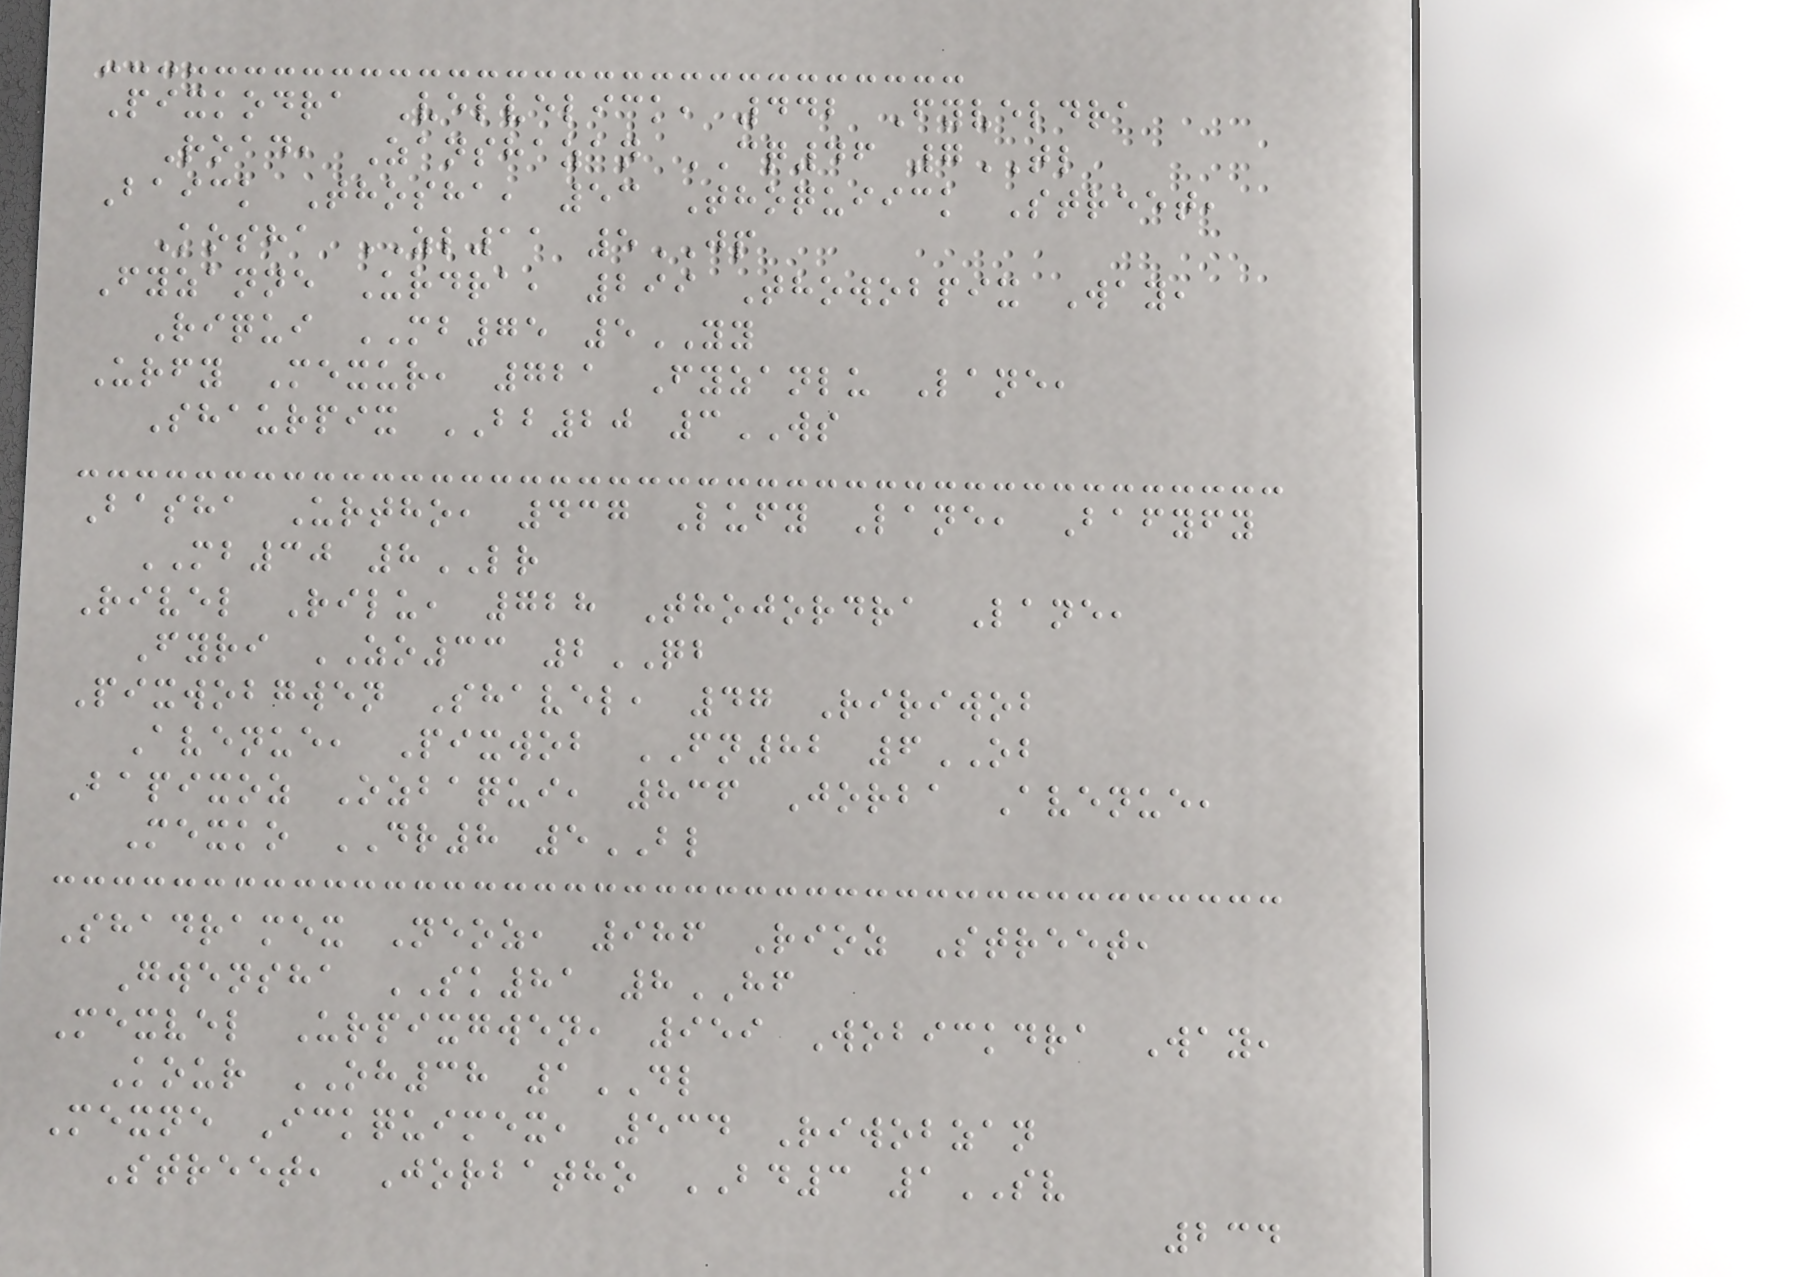Pixkodra Velvelick, 442 Fyveldra
Road, Zanshazan CQ46 7TL
Baick Thosha, 53 Thoquiick Street,
Kosha ZL11 5JP
Fyzanne Urdra, 299 Thowobpix Way,
Riqui MB75 5YY
Urfy Mexur, 721 Fyzanlu Lane,
Shaurpix BB20 3WS
Basha Urtho, 437 Lufy Lane, Bafyfy
MB30 8LR
Rivel Rilu, 728 Thojordra Lane,
Fyri ZO33 2QB
Pixwobgwen Shavel, 47 Ririwob
Avenue, Pixwob FN82 6OB
Bapixoz Ozbaqui, 836 Jorba Avenue,
Mexko DR8 5BL
Shadramex Neoz, 986 Rioz Street,
Gwensha SK81 8HF
Mexvel Urpixgwen, 959 Wobickdra Way,
Kour OH38 1DL
Mexne Ickquimex, 534 Riwobzan
Street, Jorbatho BD3 1SV
234
